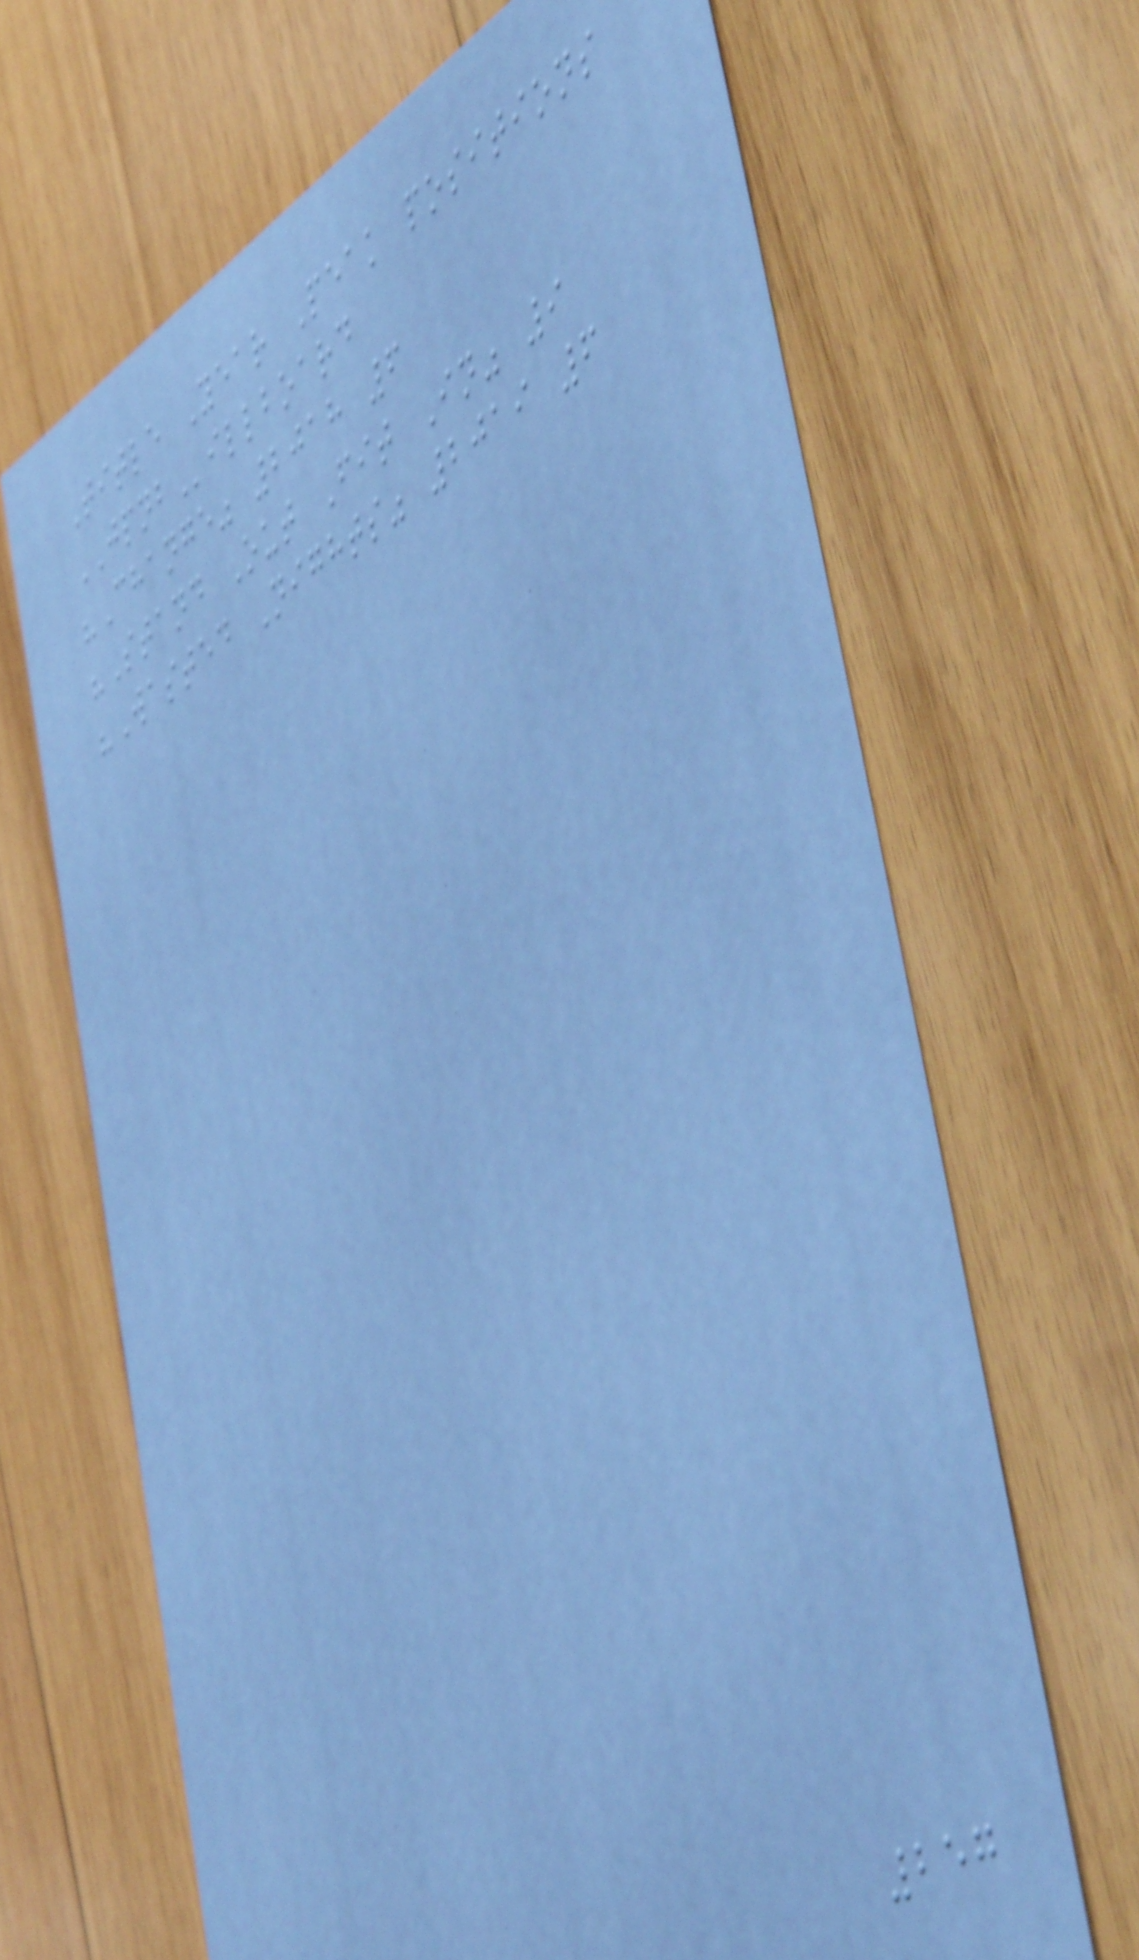Title Year Peak positions
JPNBillboard
"Change" 2018 6
"Stand Out Fit In" 9
"Wasted Nights" 2019 6
257
